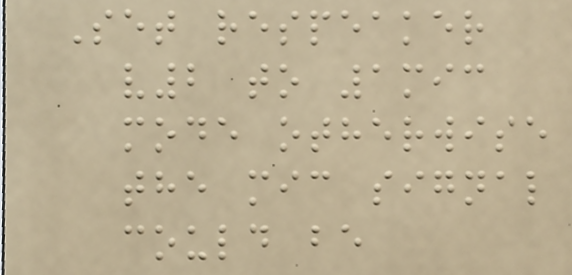Set respeaker
v2 to 1mic
mode otherwise
the mic signal
could be
